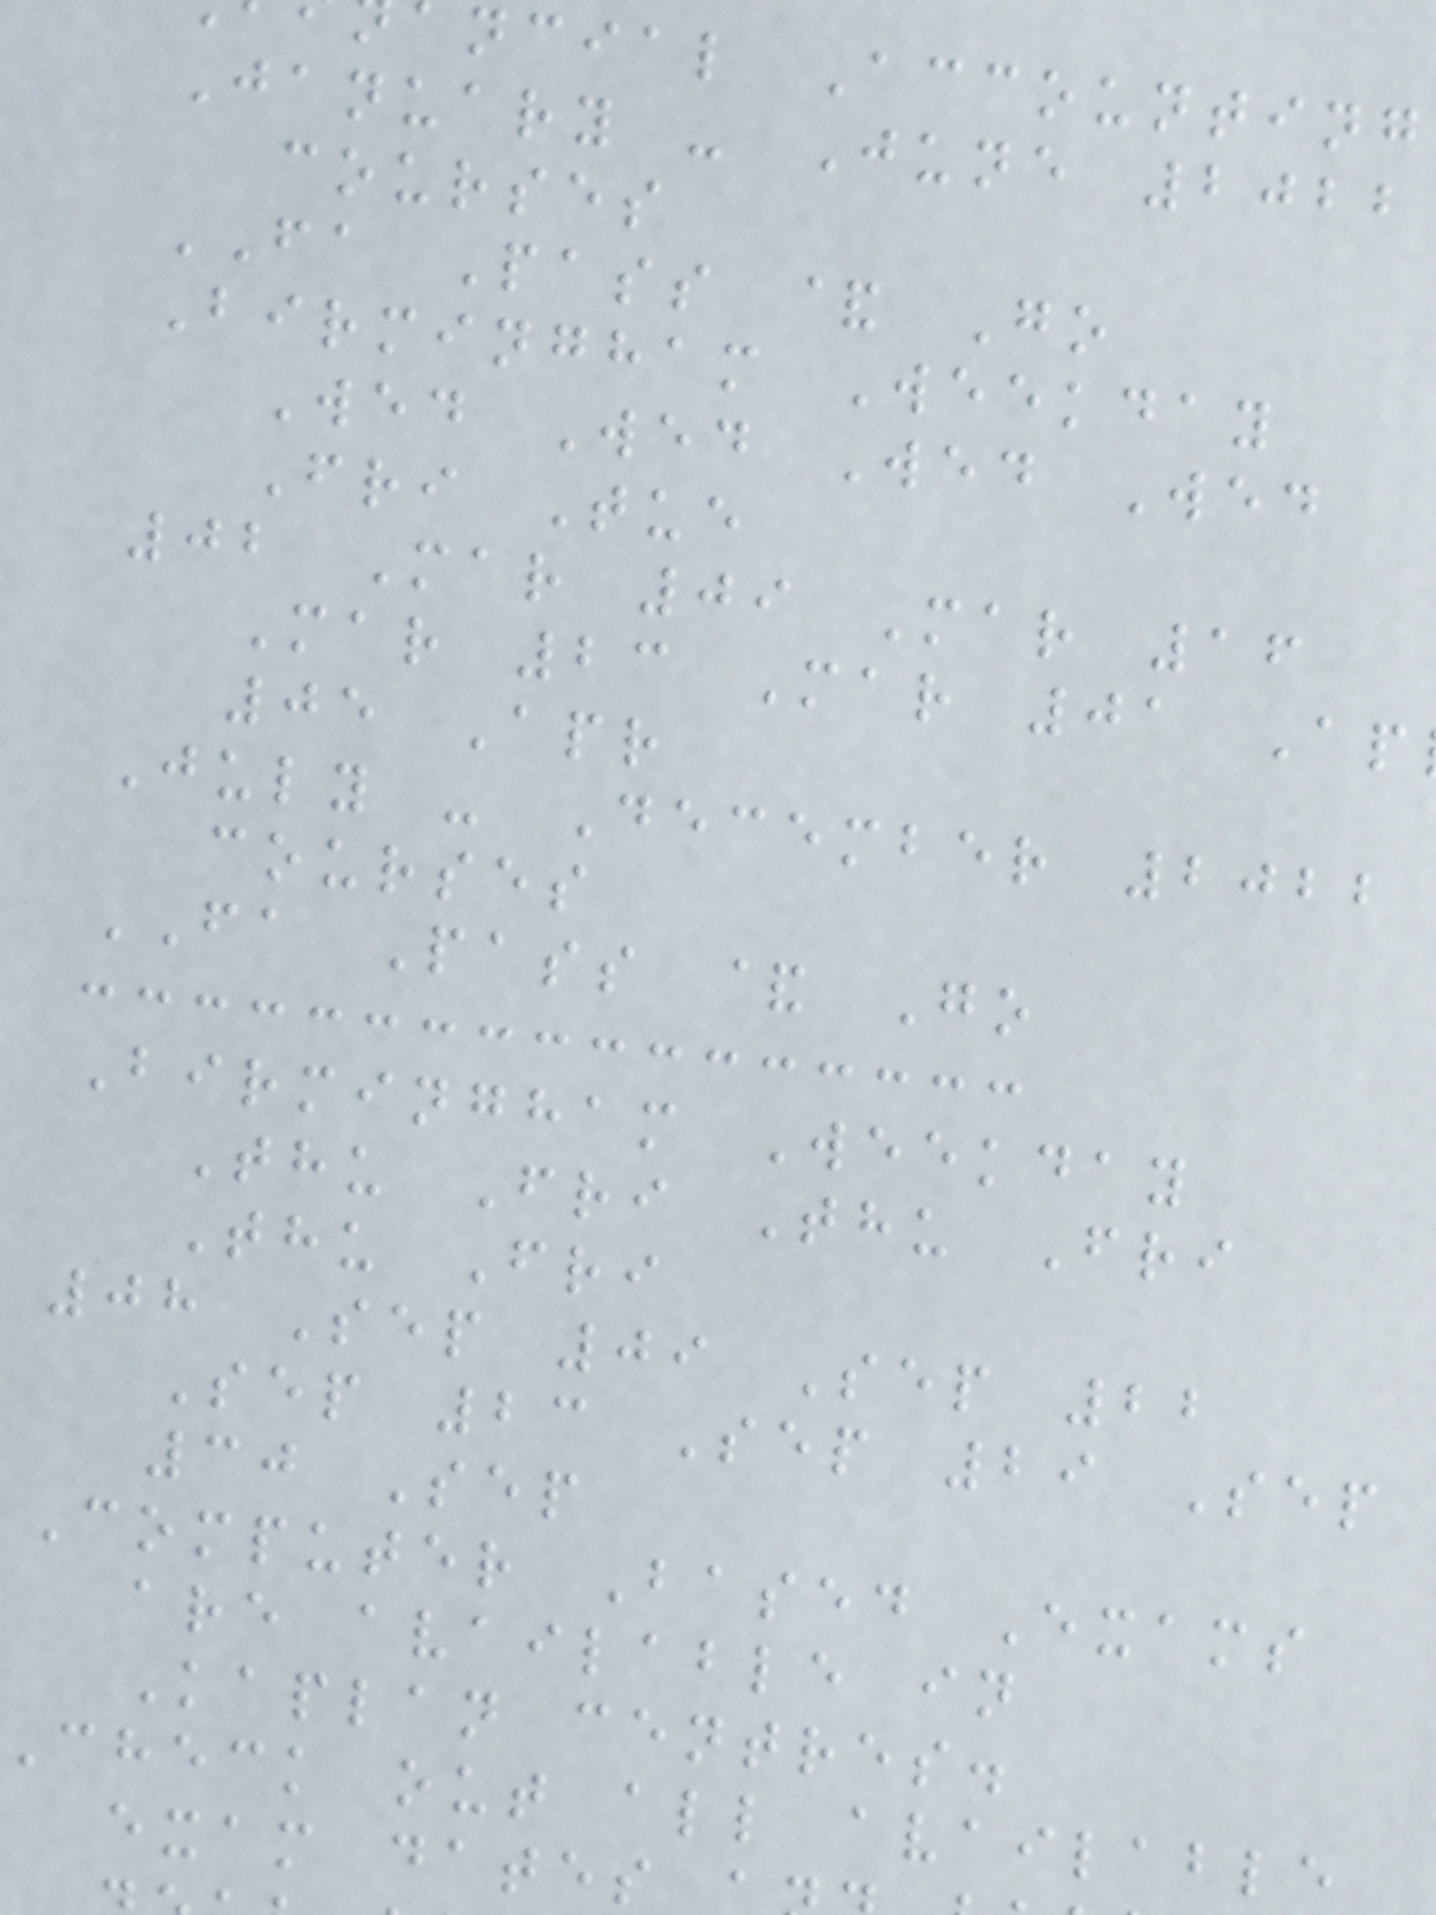ncial Accounting
January - June 2022
courses
FA Pass & Go
Birmingham Weekday
Wed Wed Wed Wed
Fri Tue
02 Mar 09 Mar 16
Mar 23 Mar 01 Ap
05 Apr
July - December 2022
courses
FA Pass & Go
Birmingham Weekday
Thu Fri Thu Fri
Thu Fri
08 Sep 09 Sep 22
Sep 23 Sep 29 Sep
30 Sep
Computer Based Exams
are available in
Kaplan centres.
Check out all available
exam dates
